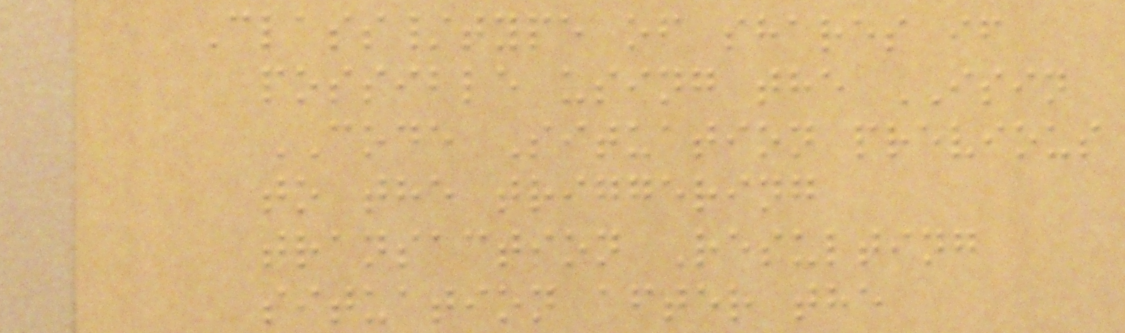Class/type of shares if
possible using the ISIN
CODE Situation previous
to the triggering
transaction Resulting
situation after the
